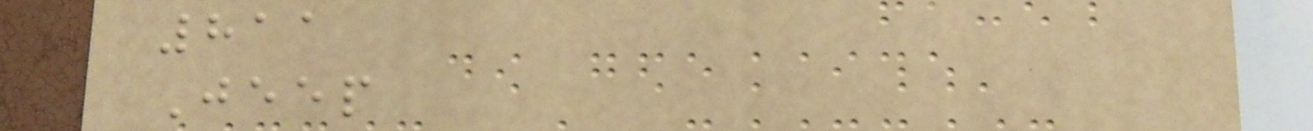811
Jeep
